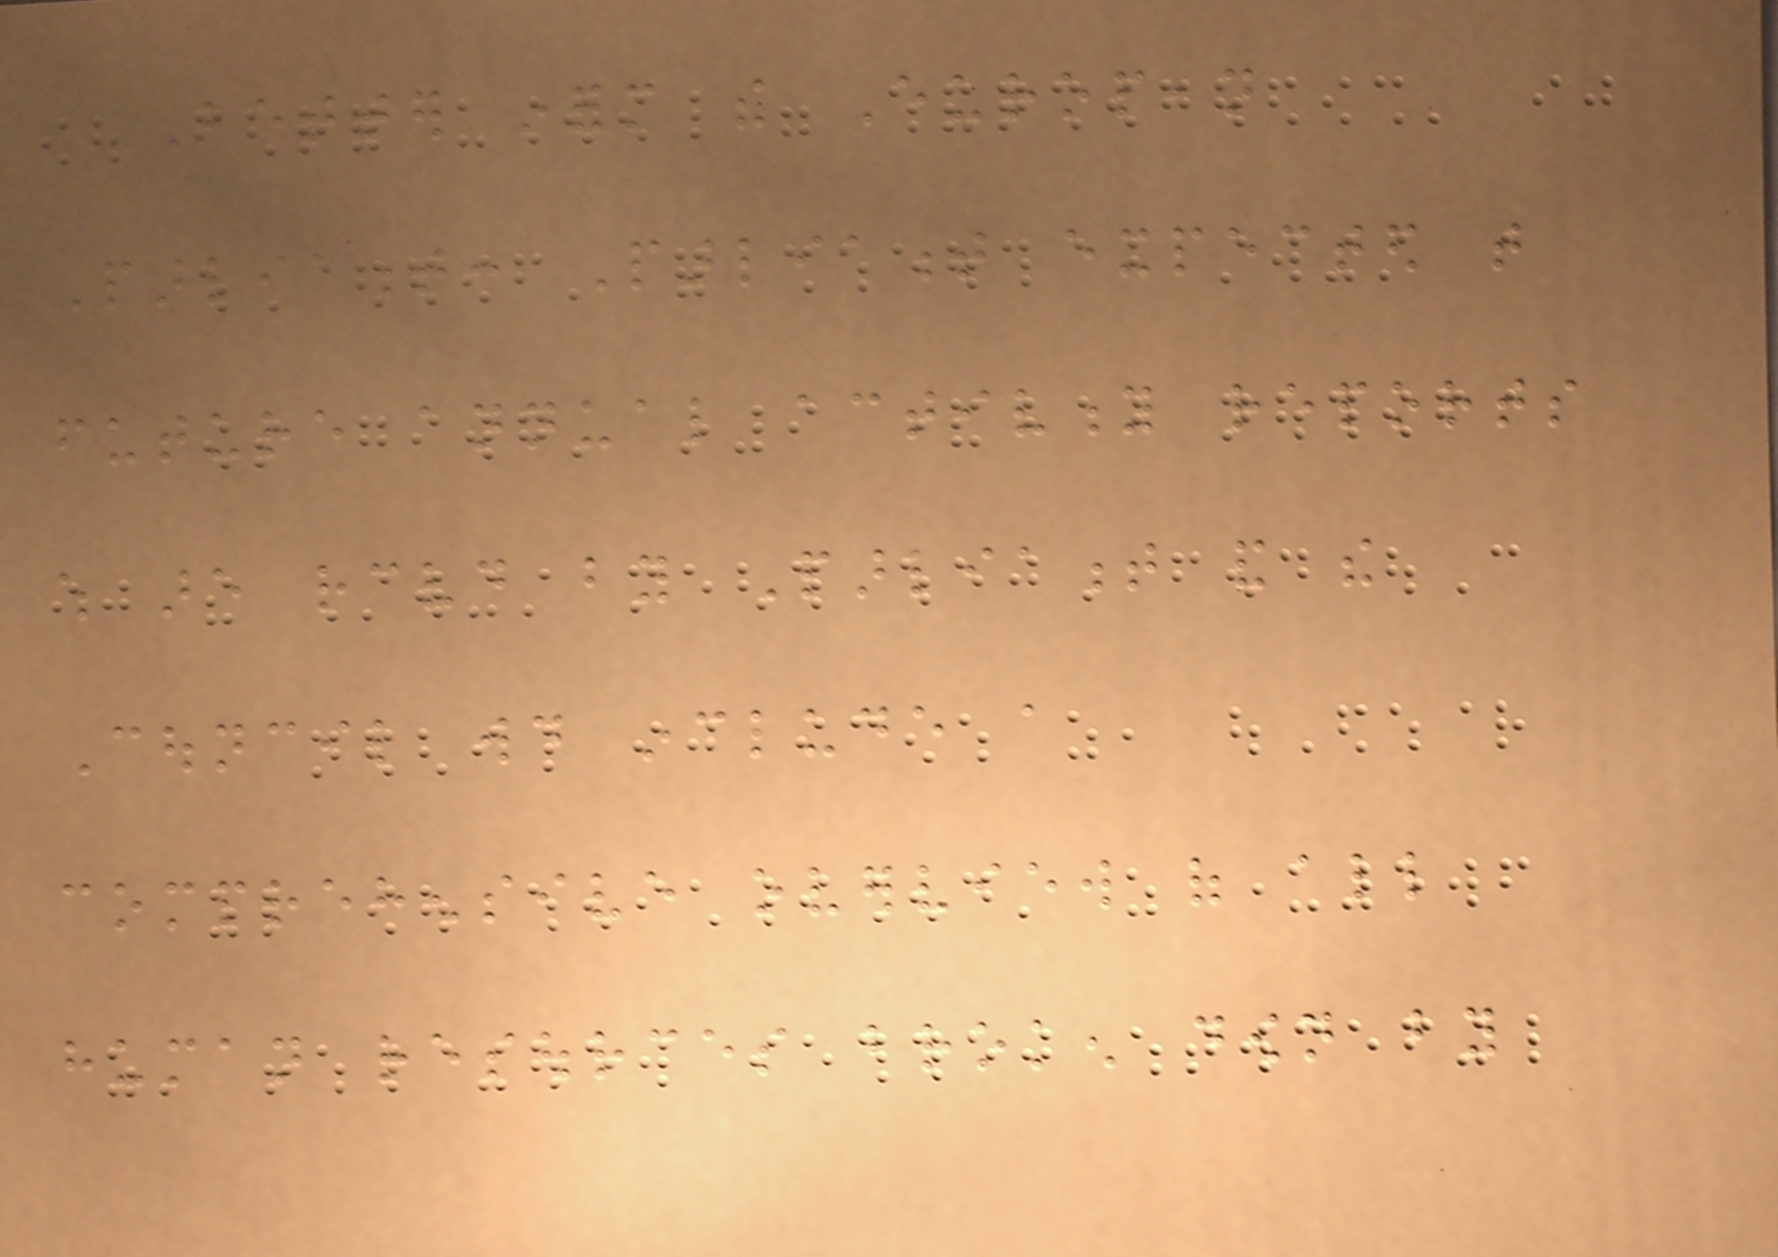Better inform the European
Parliament: Parliament expected that
future annual activity reports
which are received by Parliament and the
Council would include a
comprehensive overview of all
human resources broken down by
